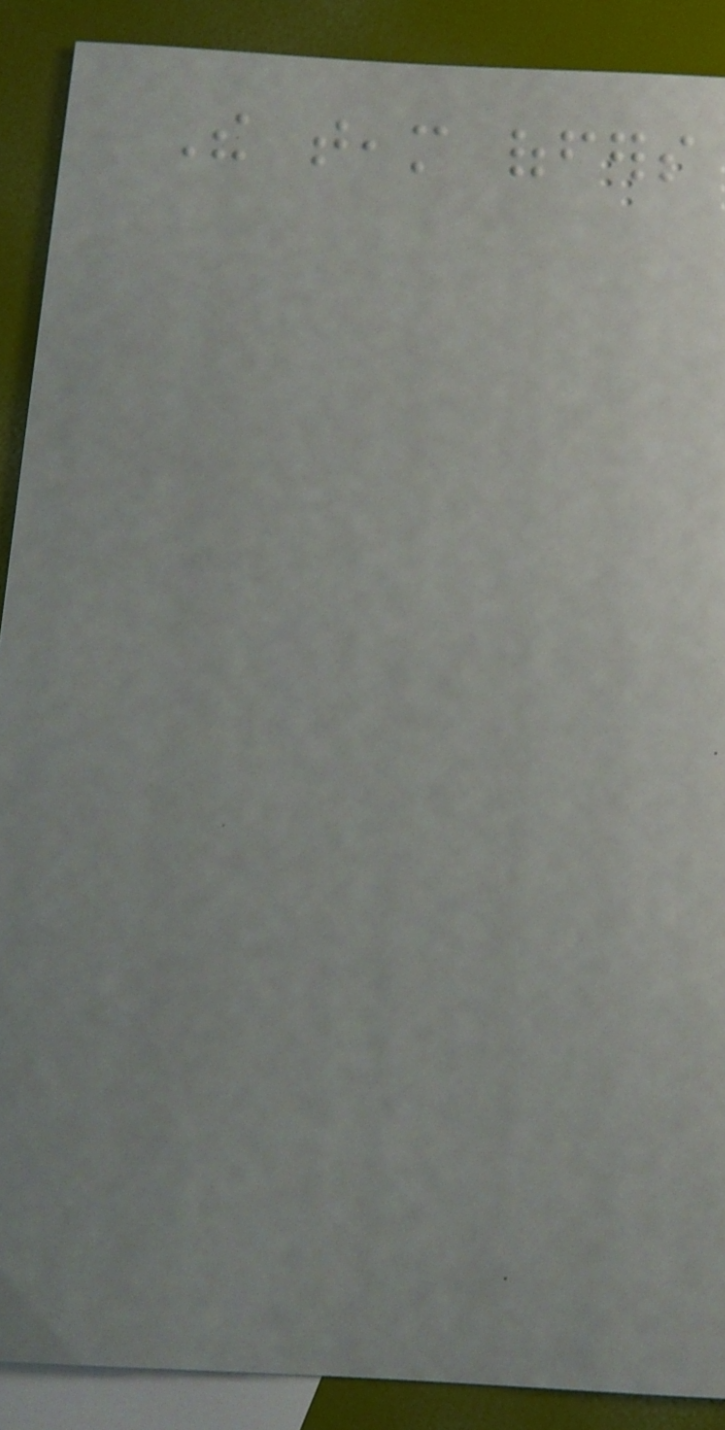The team offers
